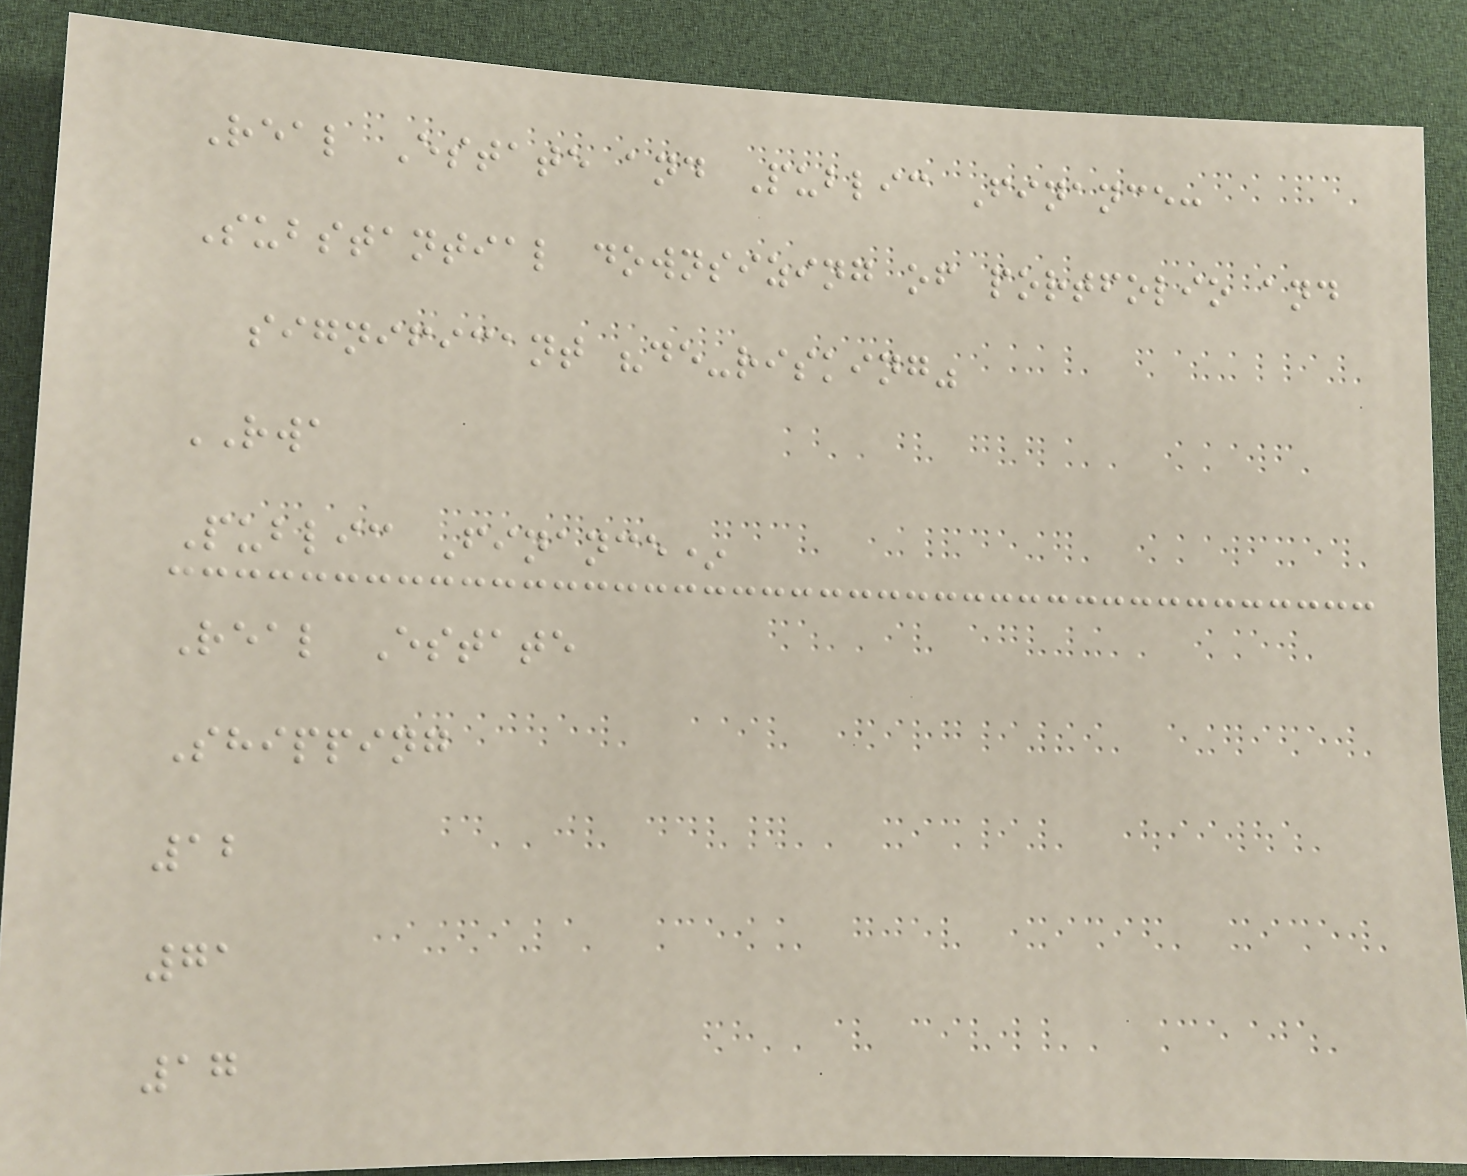Real Estate and Public Finance:
Substantial downsizing of portfolio and
significant "de-risking"
RWA
Public Finance*
Real Estate
Shipping
12
71
17
